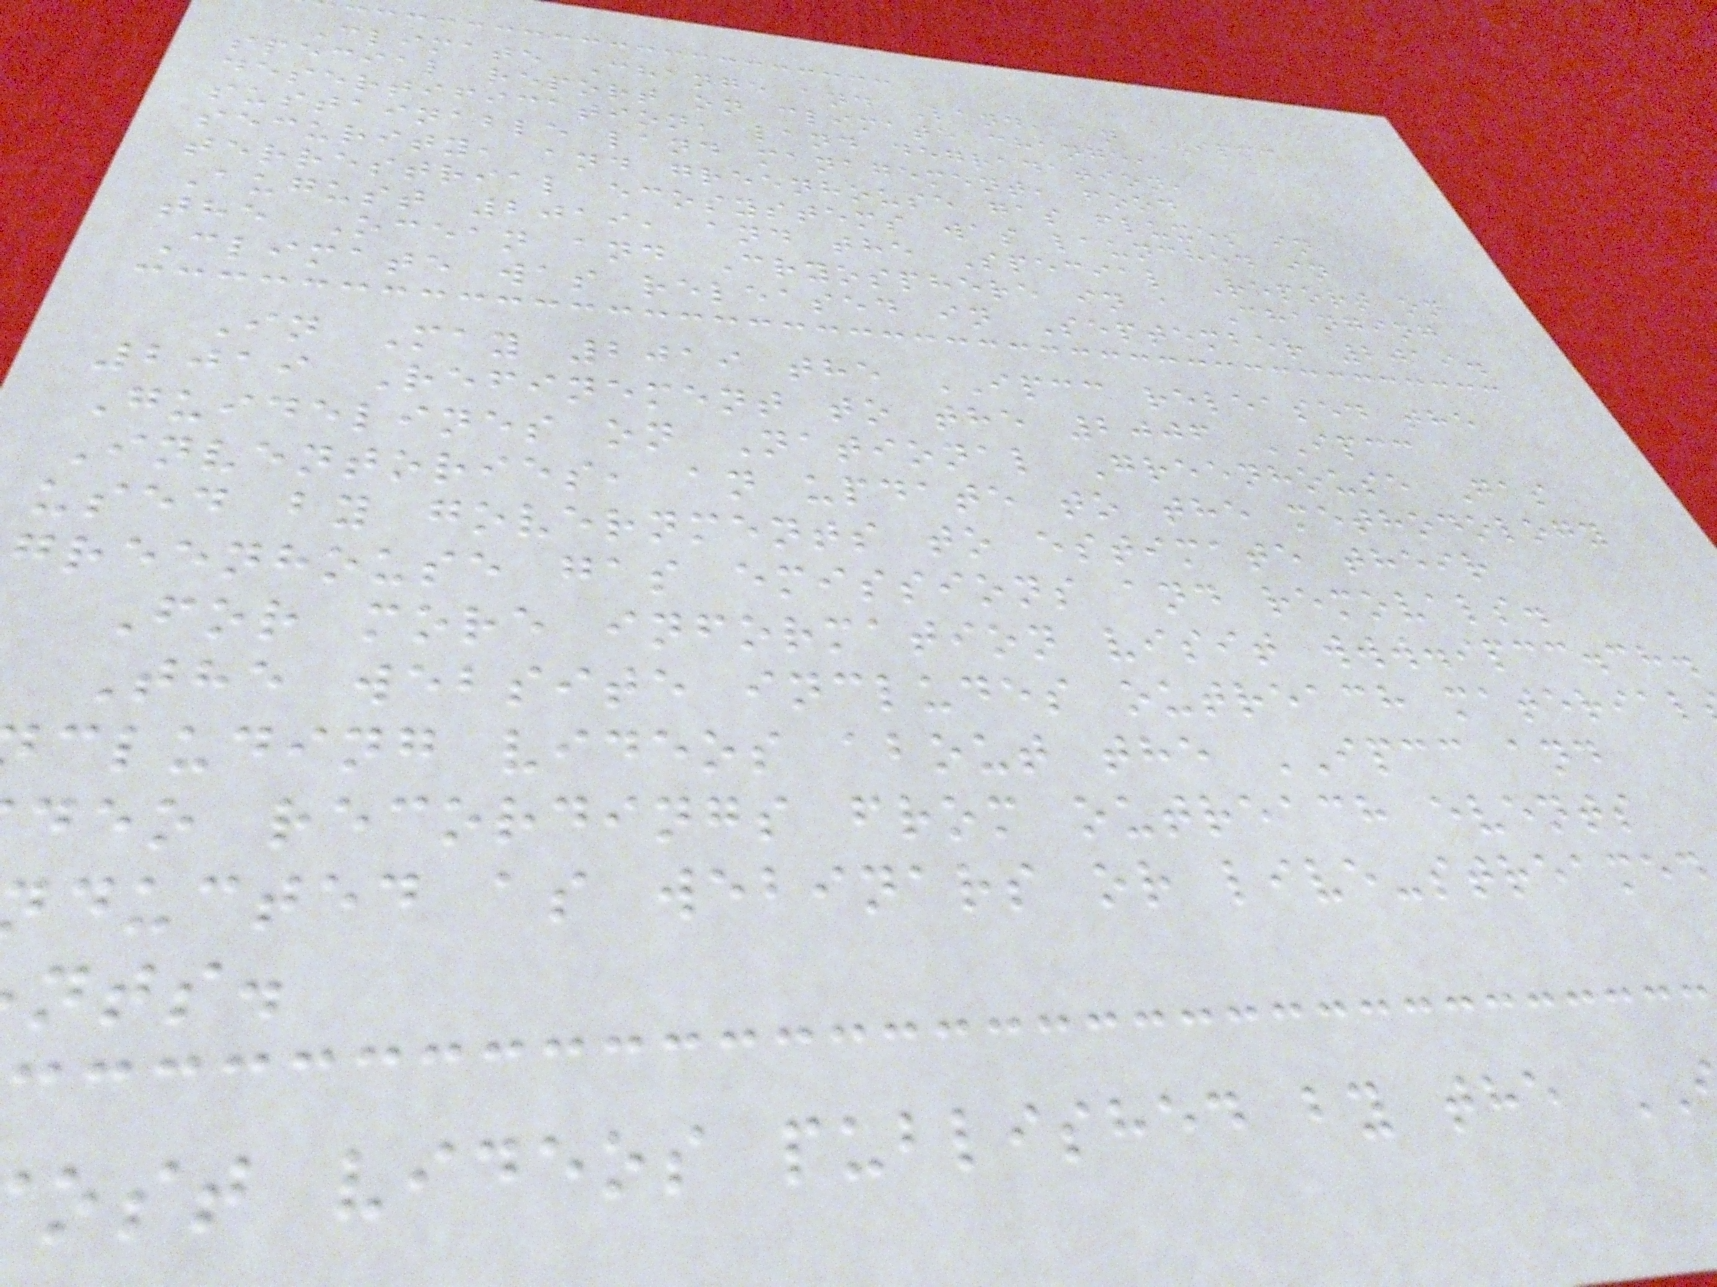Climate Change and Land, an IPCC
special report on climate change,
desertification, land degradation,
sustainable land management, food
security, and greenhouse gas fluxes in
terrestrial ecosystems was launched in
August 2019, and the Special Report on
the Ocean and Cryosphere in a Changing
Climate was released in September 2019.
In May 2019 the IPCC released the
2019 Refinement to the 2006 IPCC
Guidelines on National Greenhouse Gas
Inventories, an update to the methodology
used by governments to estimate their
greenhouse gas emissions and removals.
For more information visit www.ipcc.ch.
The website includes outreach material
cluding videos about the IPCC and
deo recordings from outreach events
ducted as webinars or live-streamed
nts.
ost videos published by the
